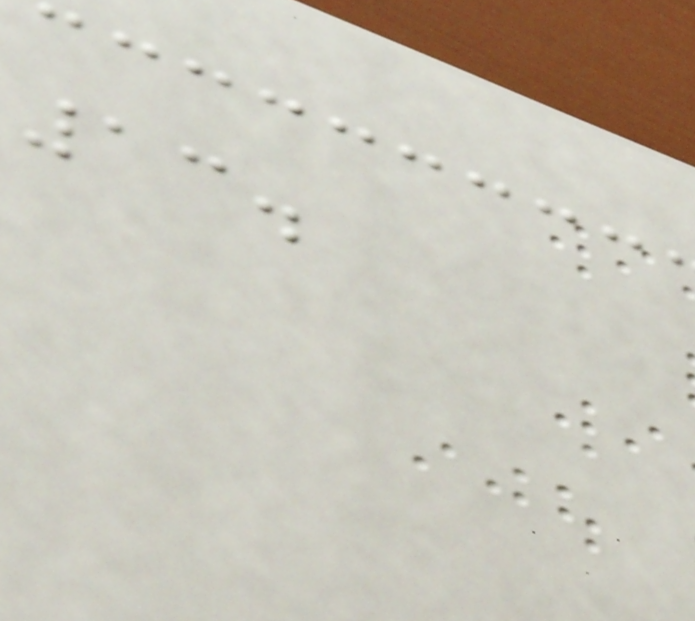13.
